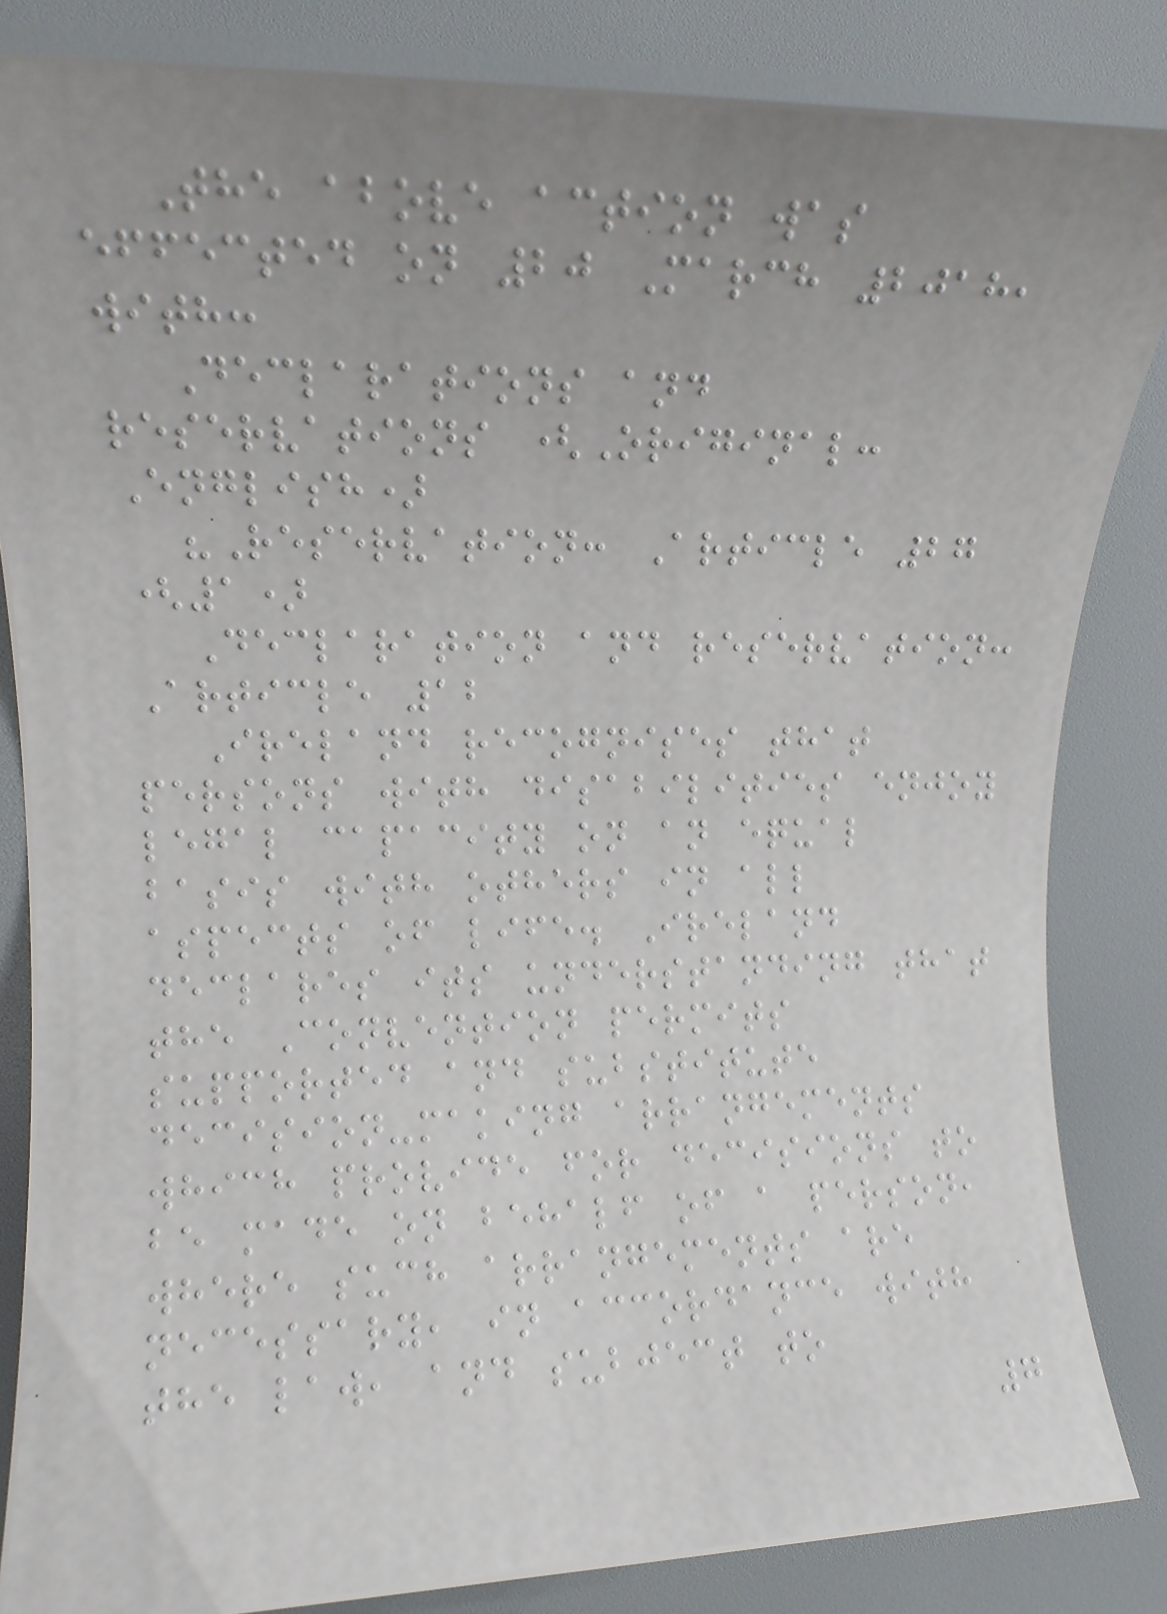The above action was
effected on 20 March 2018,
with:
Declarations and
reservations (Original:
English)
"Reservation: Article 27
(1)
Declaration and reservation:
Article 12
Ireland recognises that
persons with disabilities enjoy
legal capacity on an equal
basis with others in all
aspects of life. Ireland
declares its understanding that
the Convention permits
supported and substitute
decision-making arrangements
which provide for decisions to
be made on behalf of a person,
where such arrangements are
necessary, in accordance with
the law, and subject to
7
